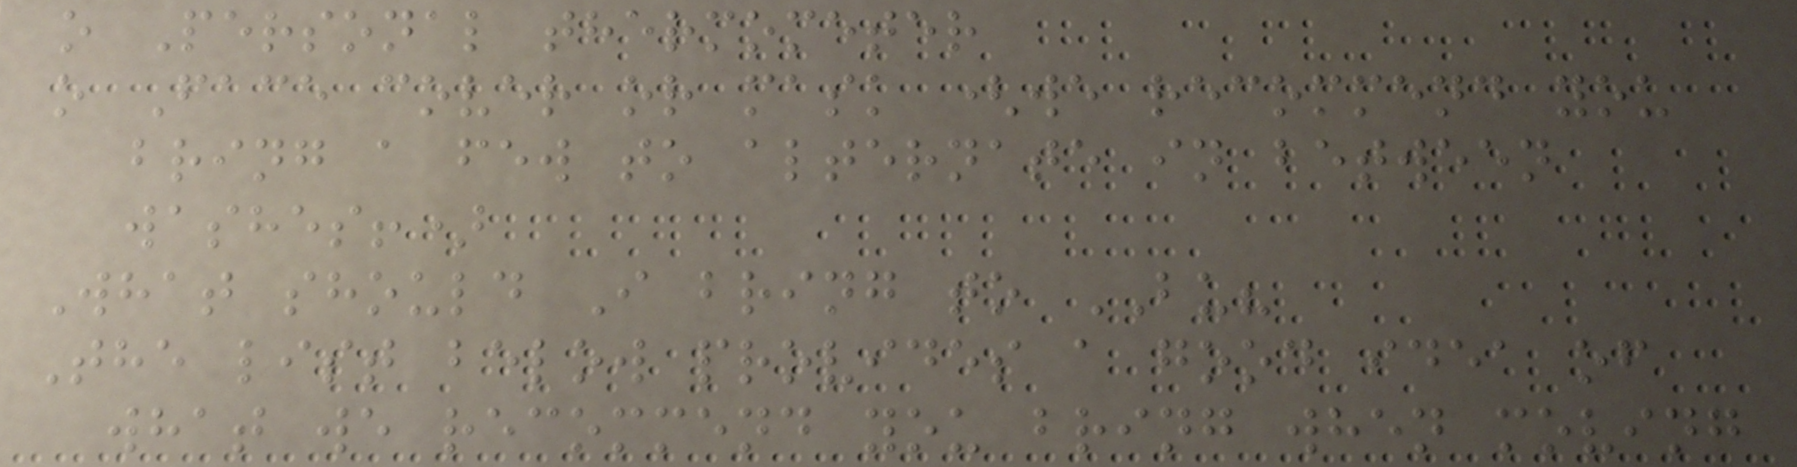o Personal thermometer
o Face cover or mask (we recommend you
bring a few to alternate in between
washes!)
What should I bring to BU?
The list below provides a good idea of
what we recommend you bring when moving
